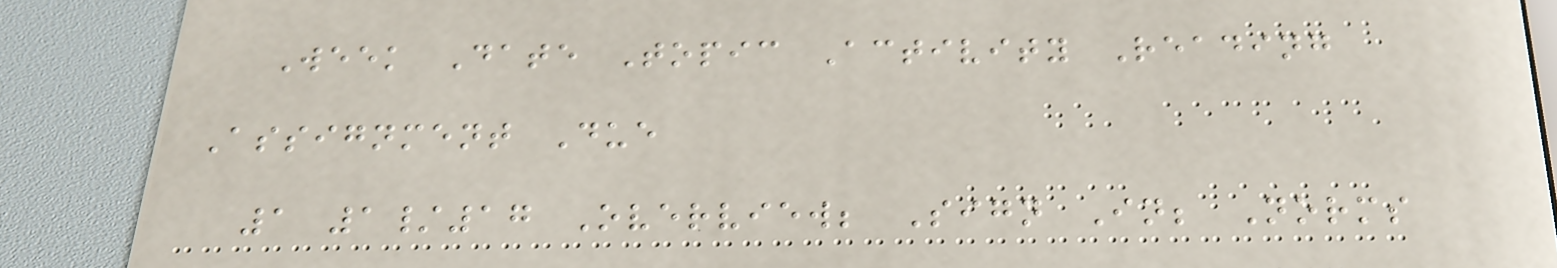Week Date Topic Activity Reading
Assignment Due
1 1/17 Overview; Sign In; Norms
